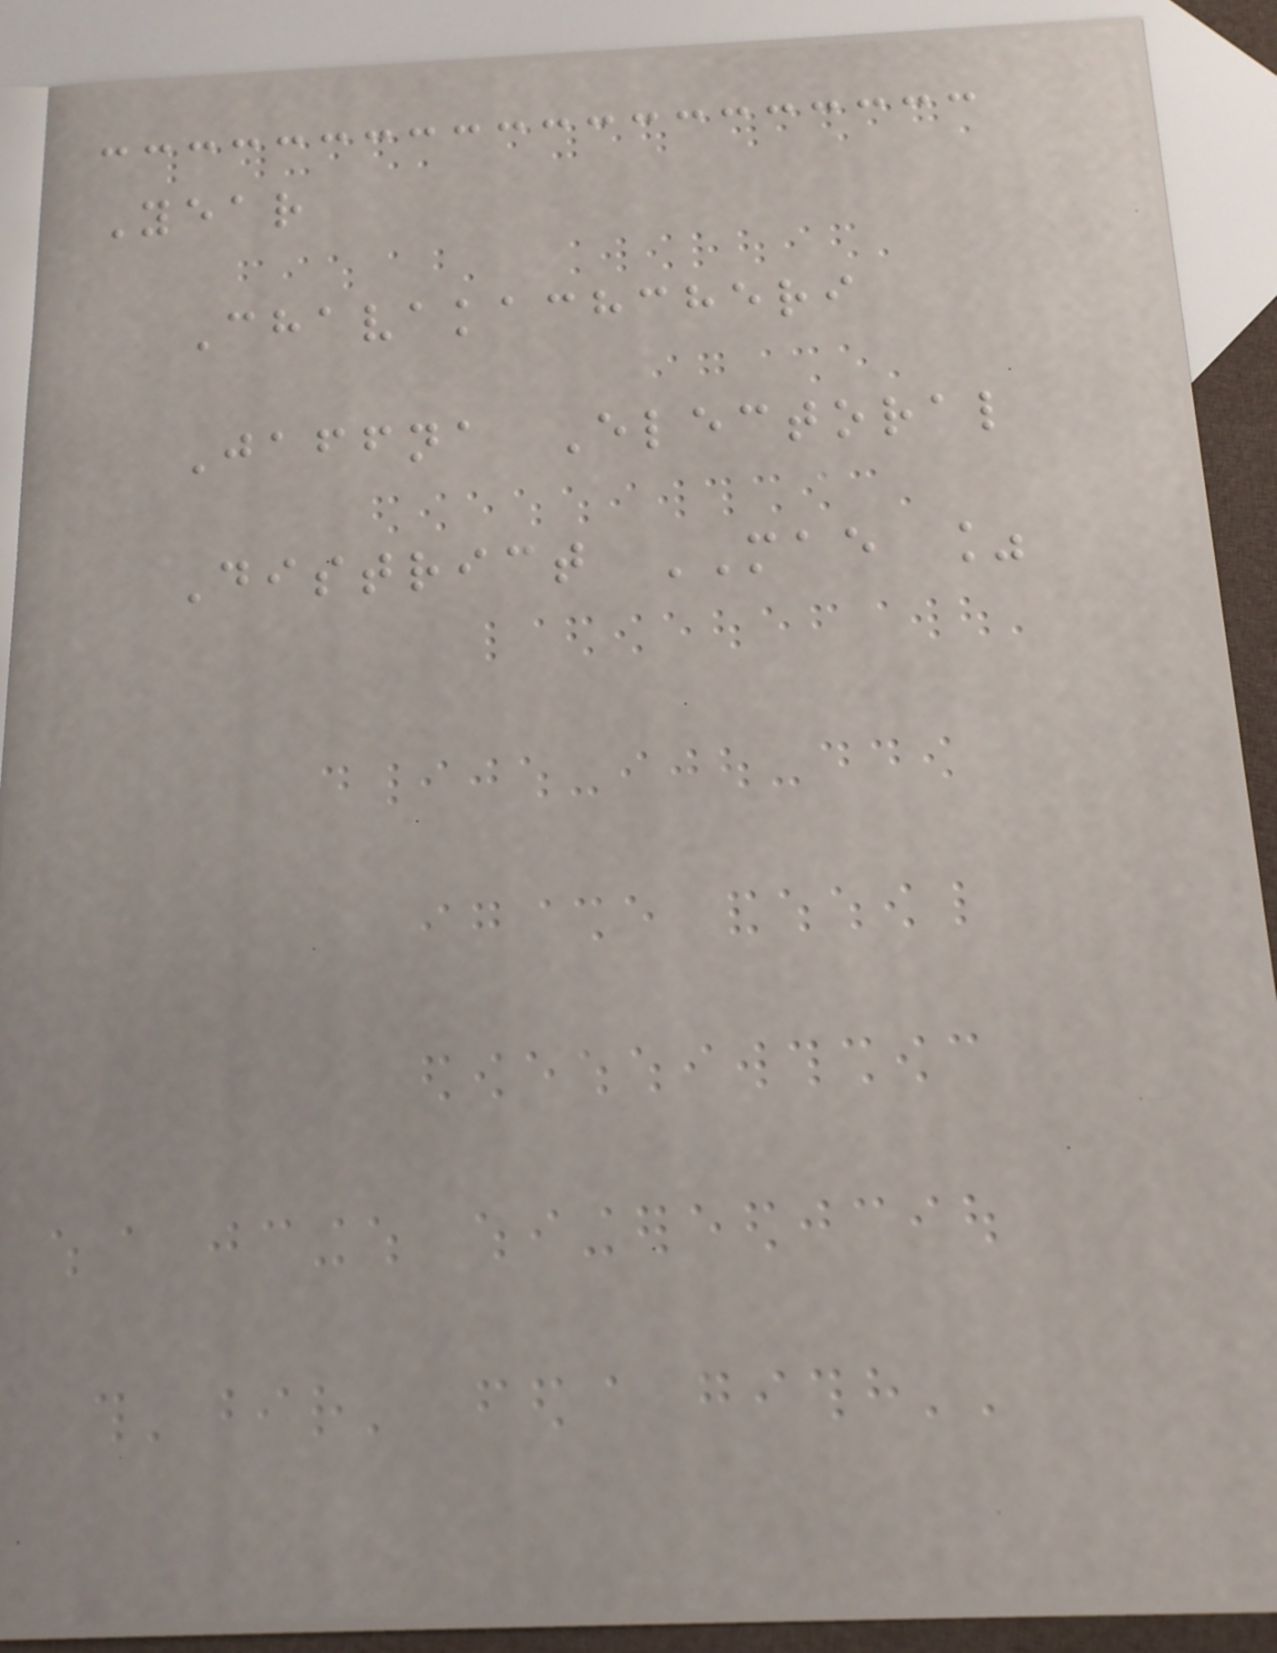Year
Chavakachcheri
Jaffna Electoral
District MAE %
